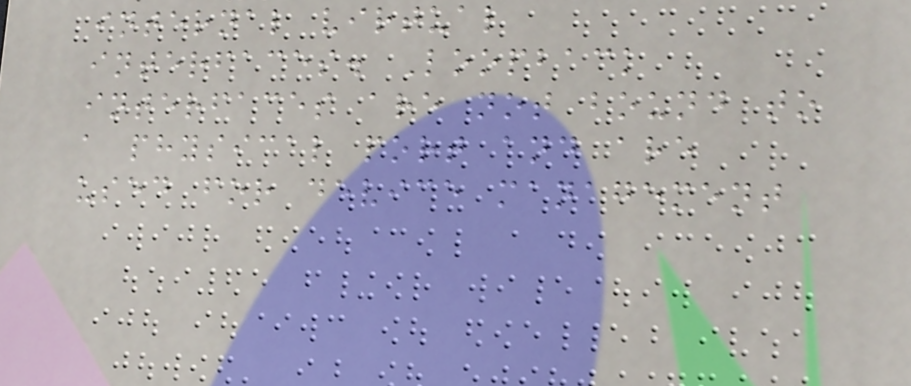internal virtual
interfaces. Loopback
interfaces are not bound to
a physical port and are
used for device management
